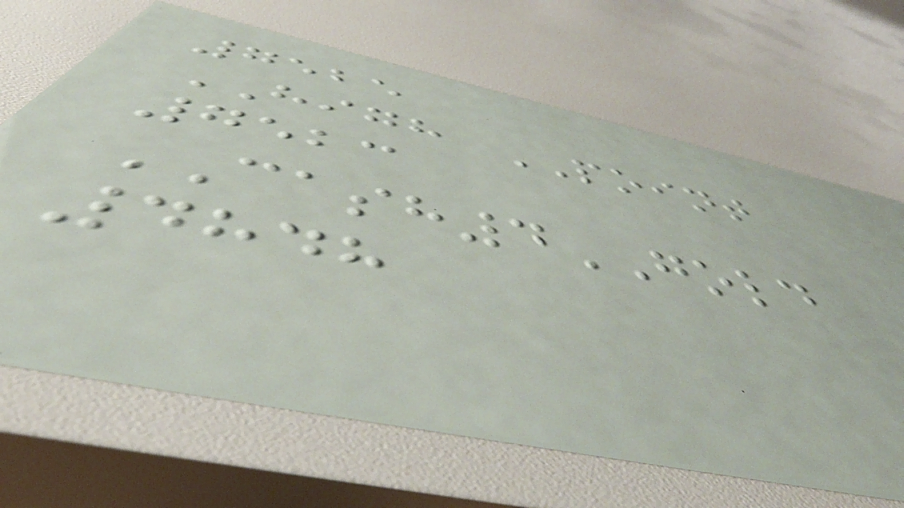7525
HIGH POINT
7523
CASH4GOLD
4848
